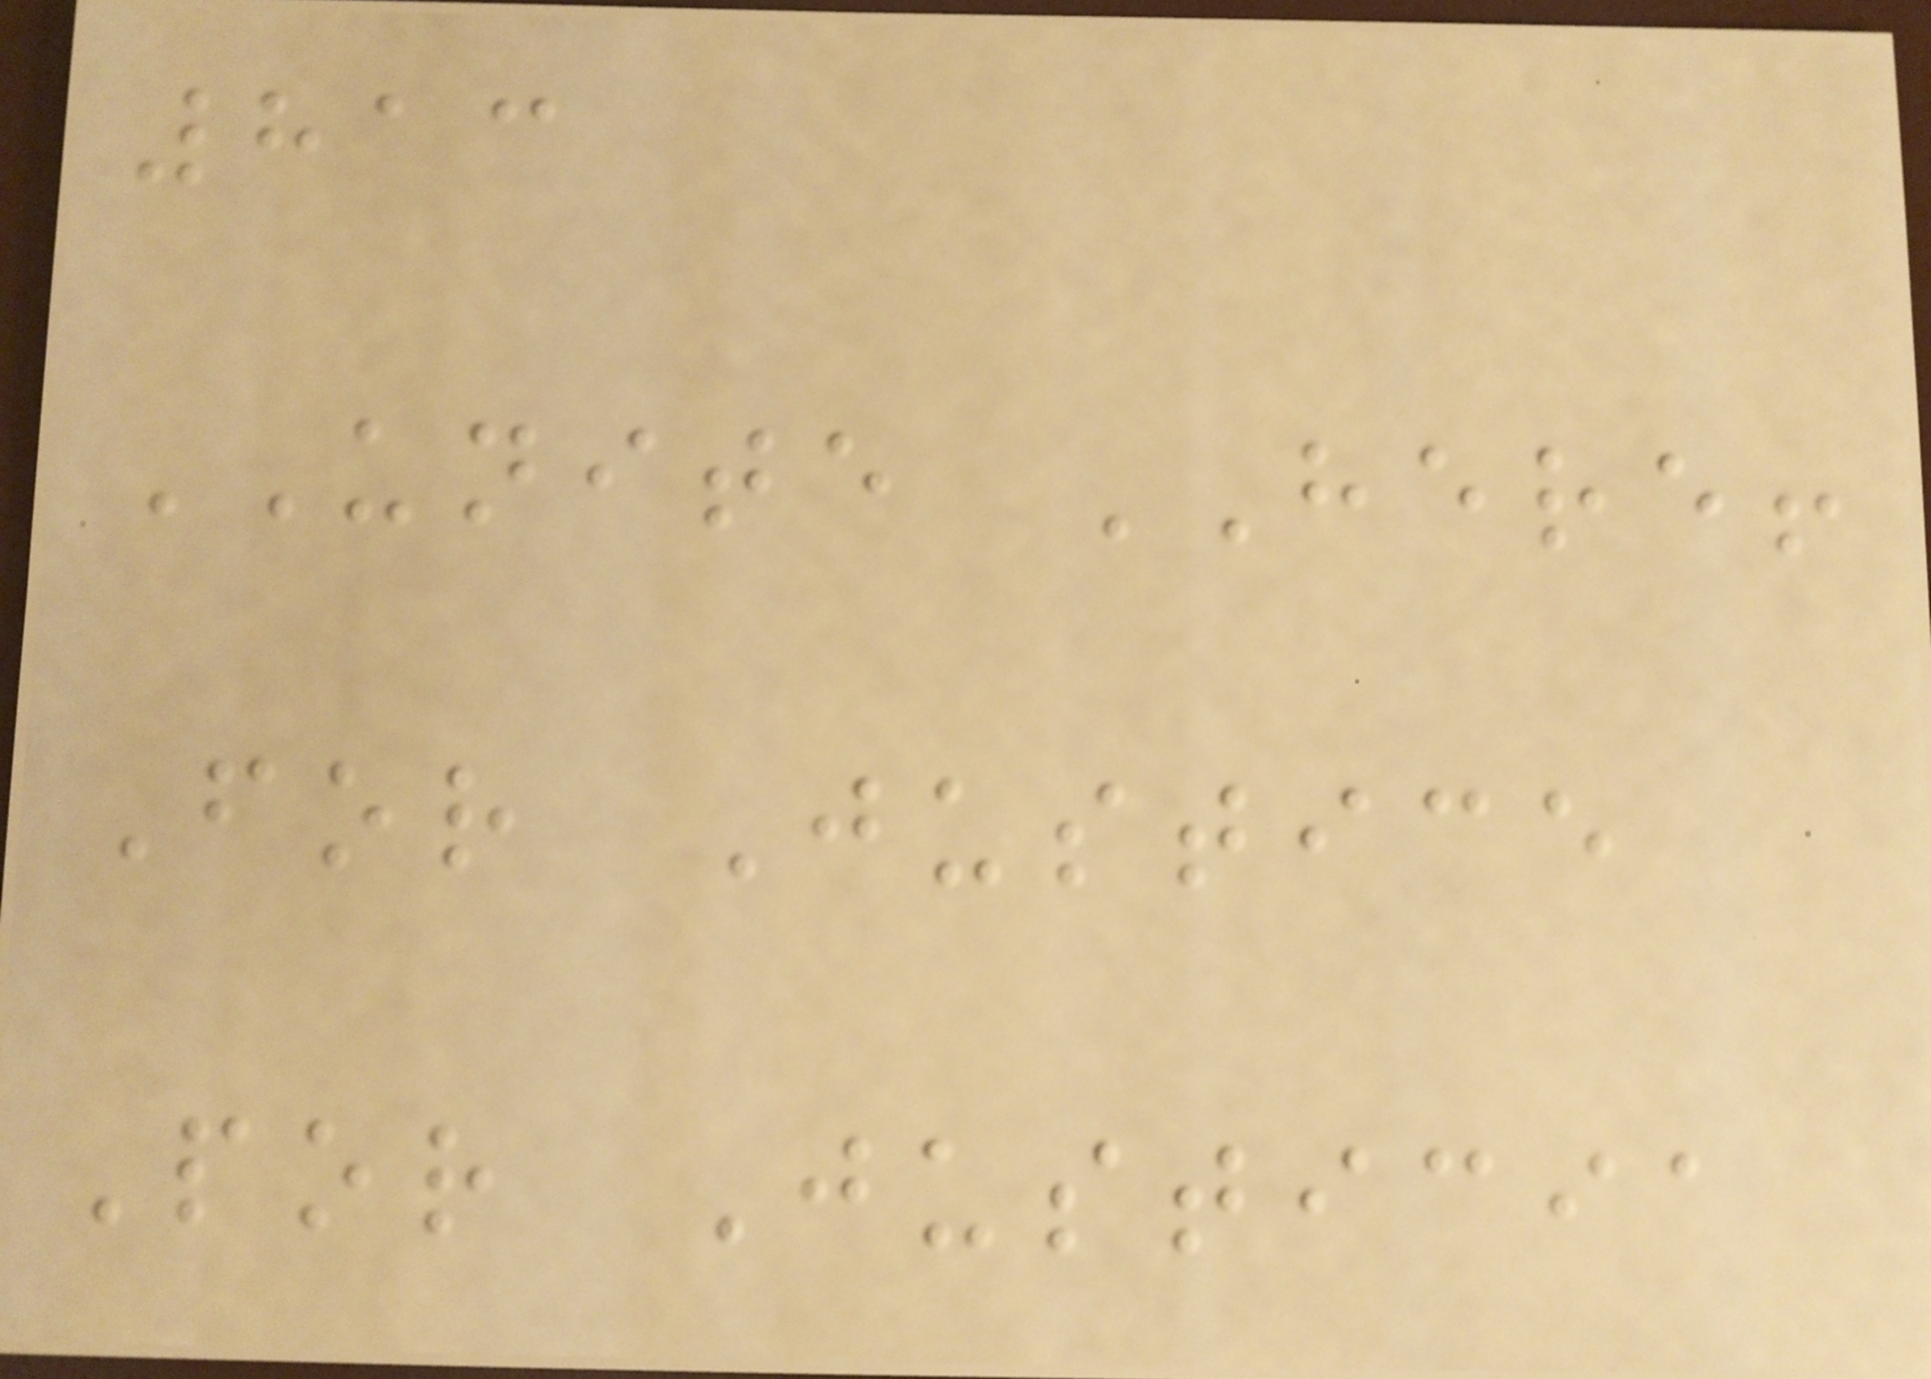813
UNITE HERE!
For Justice
Por Justicia
